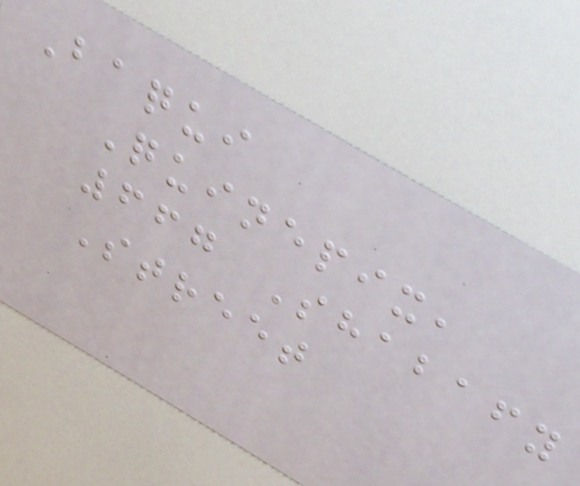Baqui
Quinepix,
667 Shabafy
Street
